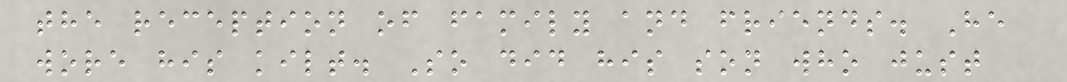the reception of family and friends. He
wore his kilt. So did his son who just
